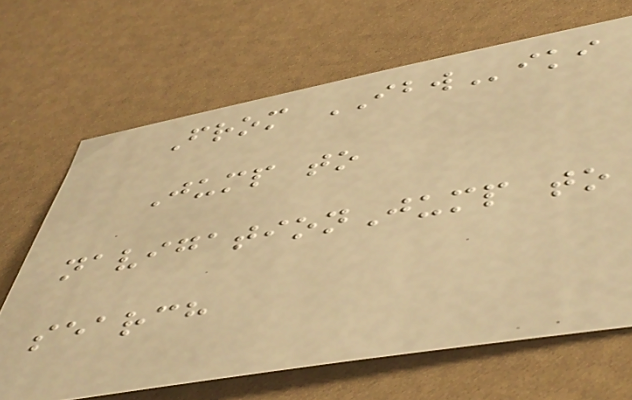From IBWiki
Jump to
navigationJump to
search
